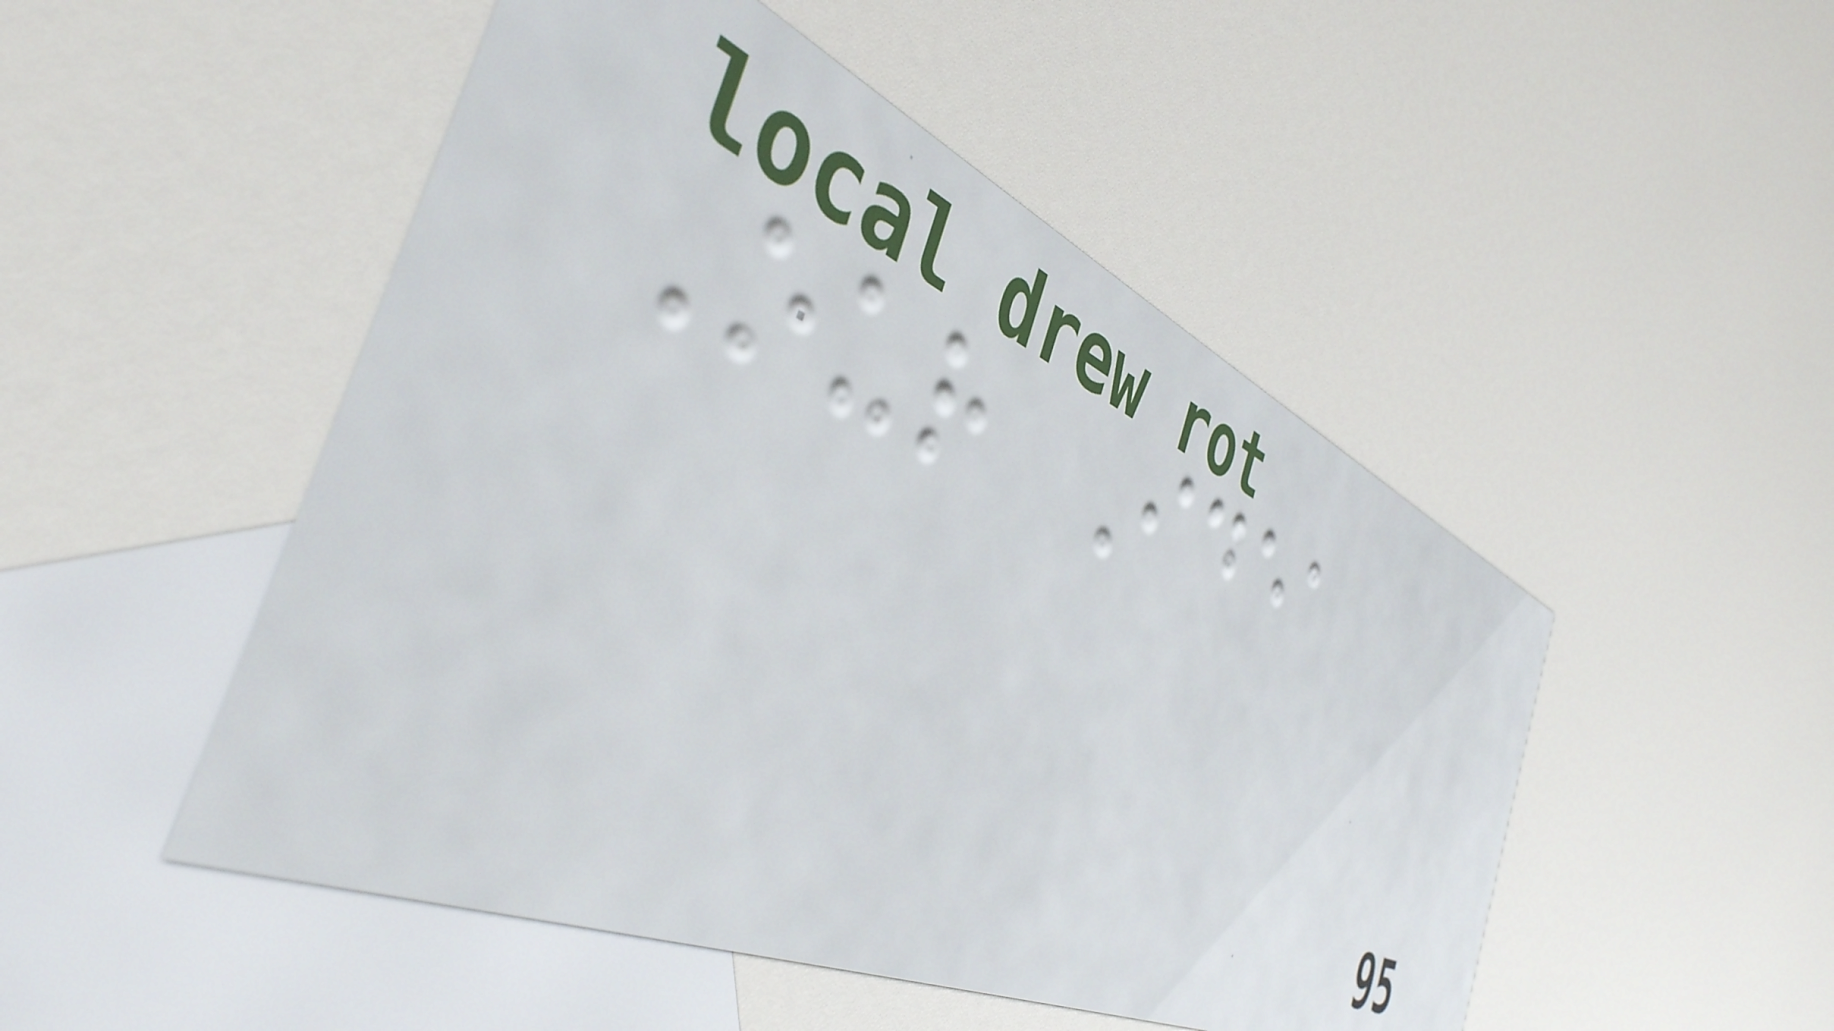Our Idea
